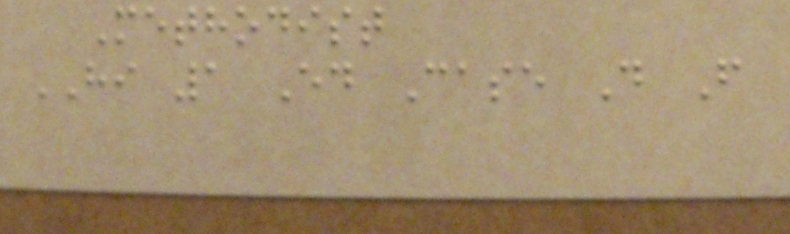Methodist
HI 1 Ed Case D F
